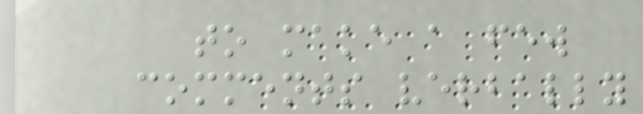to make a few
comments verbally
